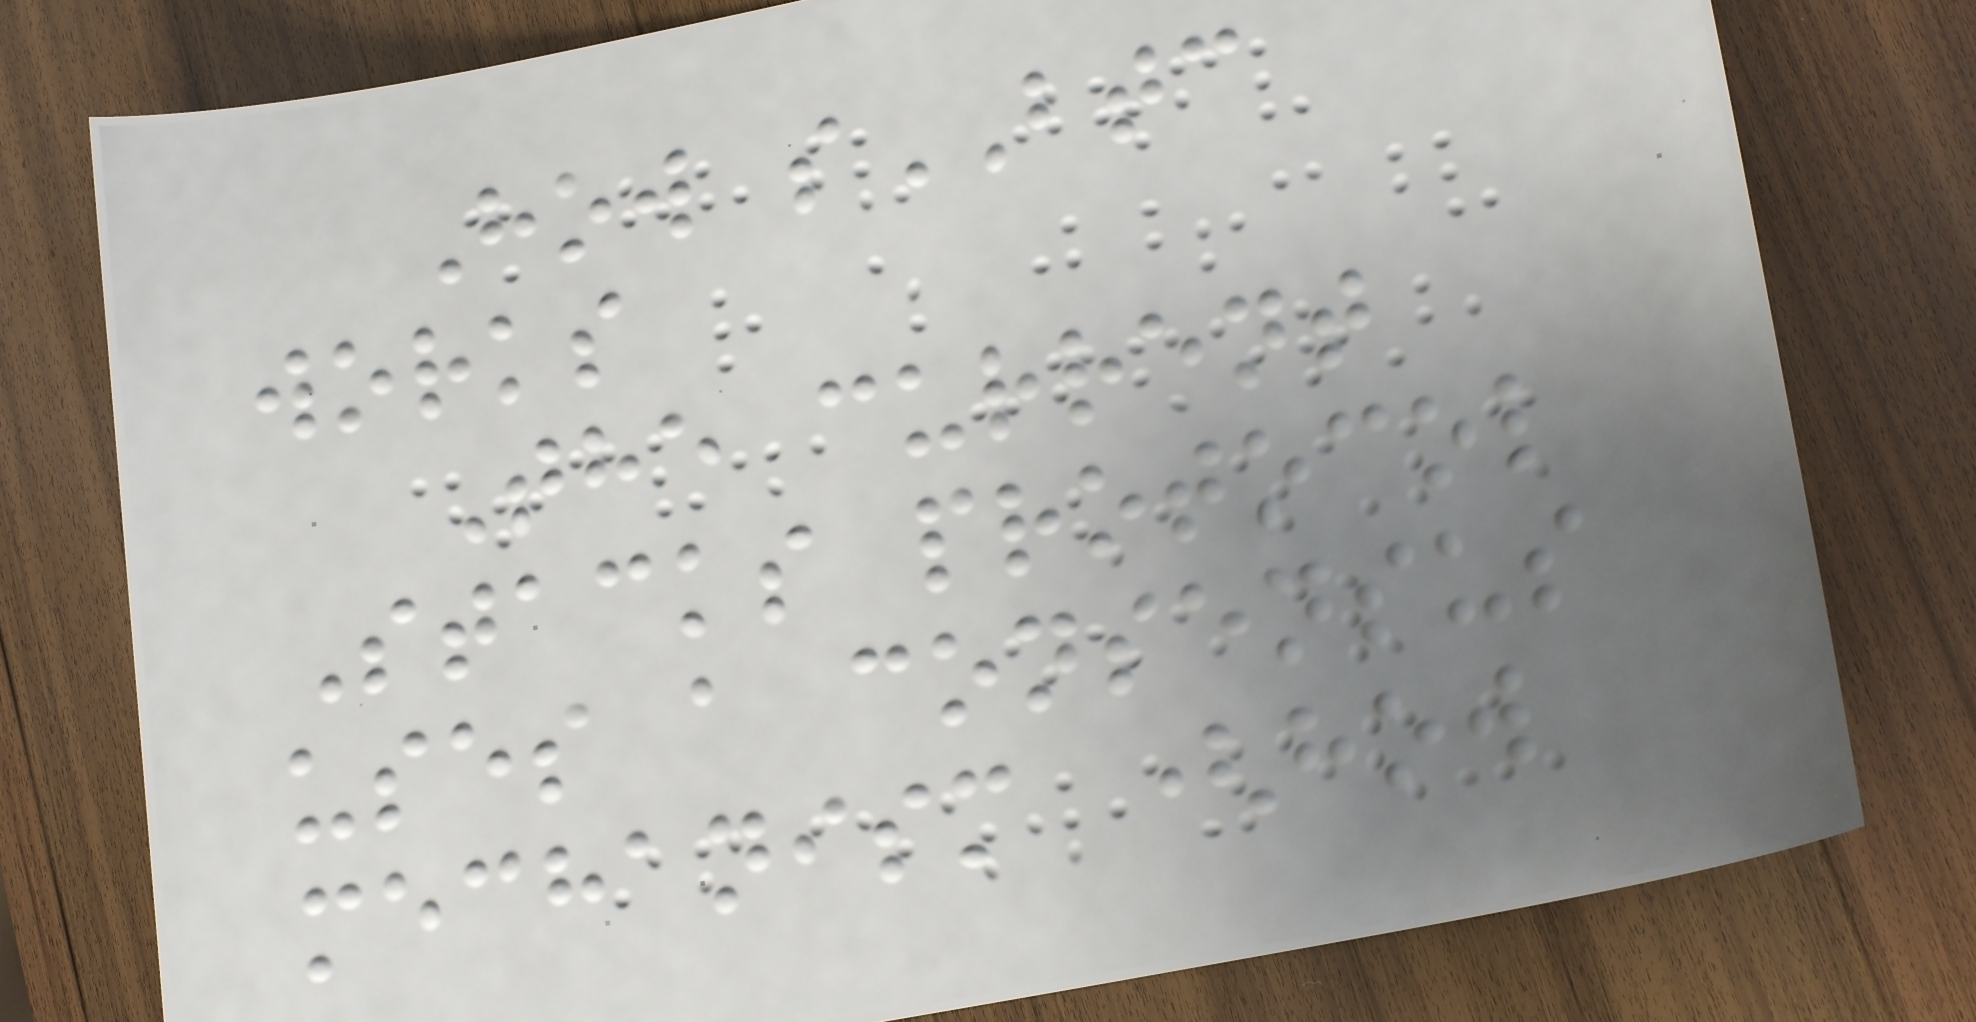How sBTC
works
The current
Stacks protocol
uses a consensus
mechanism (how
